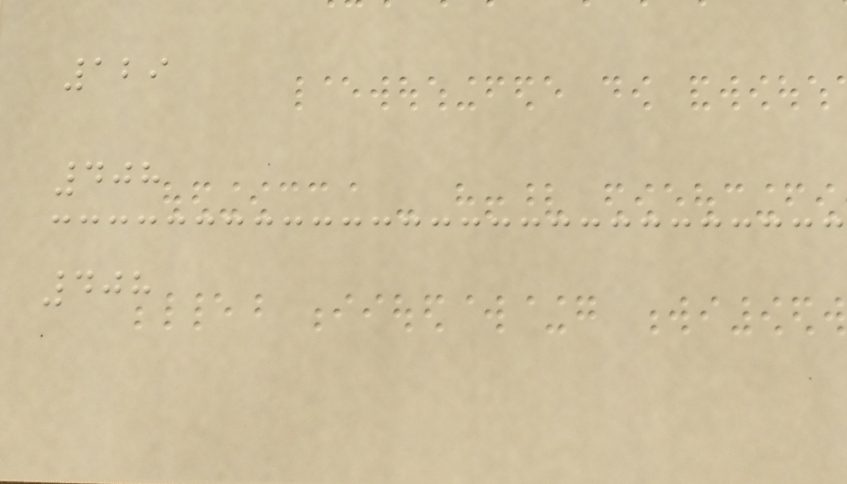129
408
408
